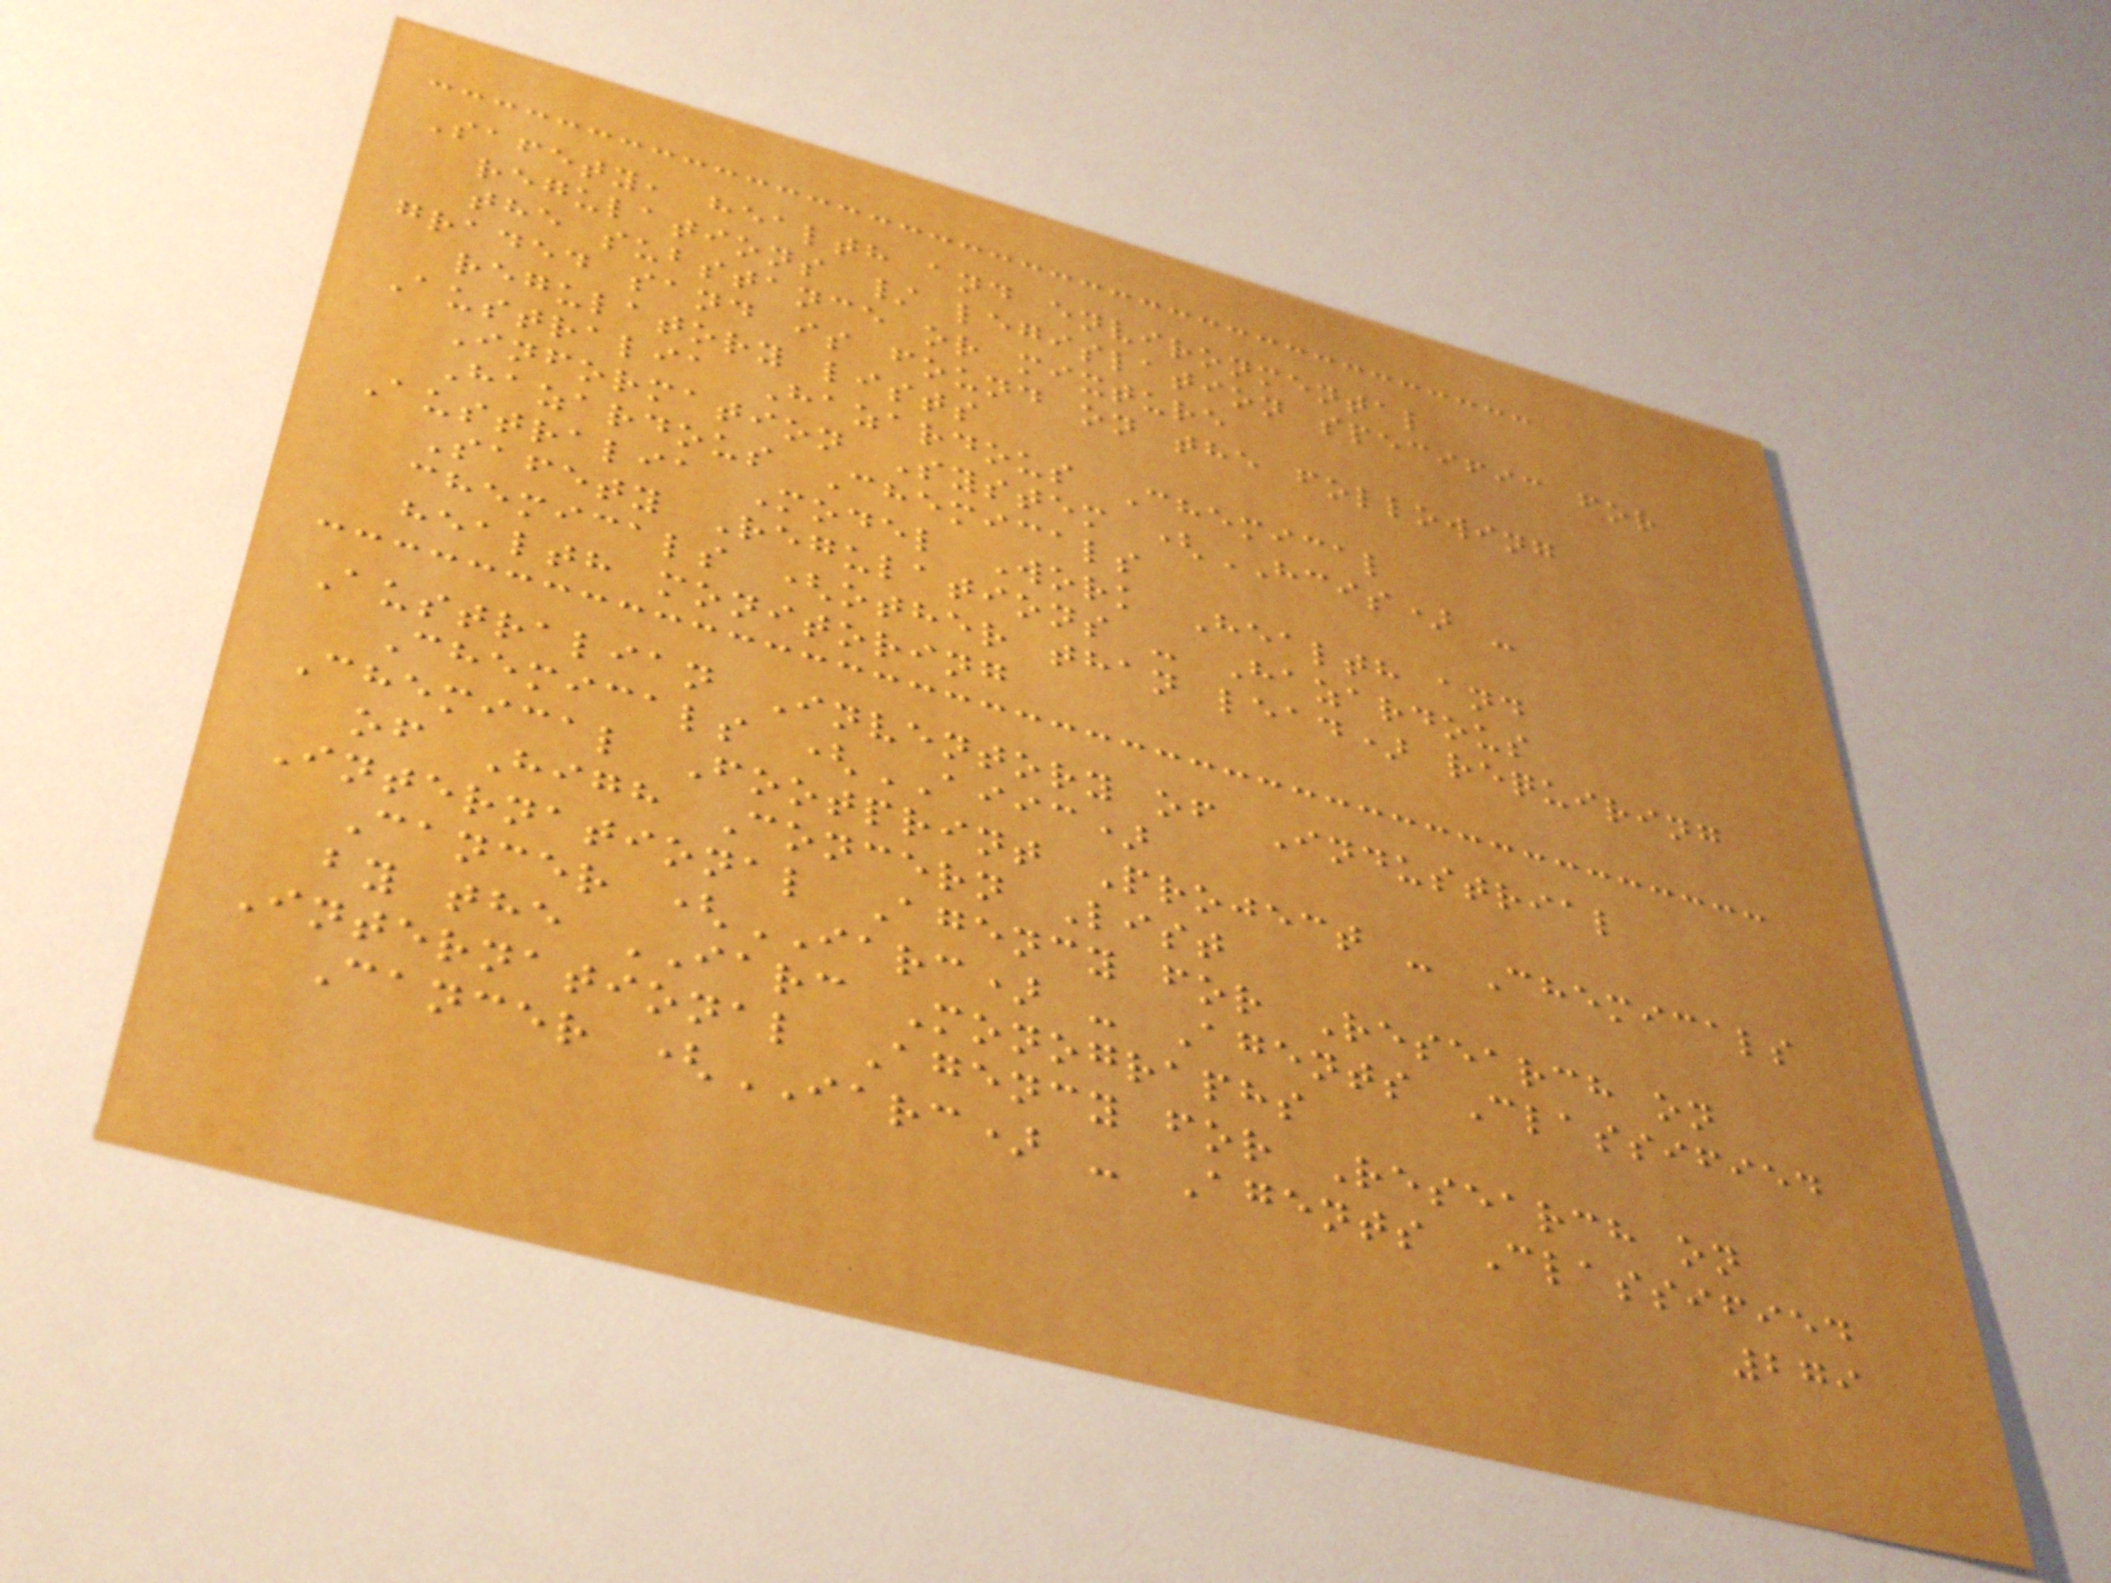Safety, health and environmental
regulations / legislation specific for
the substance or mixture
graded sand is found on the following
regulatory lists
Australia Hazardous Chemical
Information System (HCIS) -
Hazardous Chemicals
Australia Model Work Health and
Safety Regulations - Hazardous
chemicals (other than lead) requiring
health monitoring
Australian Inventory of Industrial
Chemicals (AIIC)
Chemical Footprint Project - Chemicals
of High Concern List
International Agency for Research on
Cancer (IARC) - Agents Classified
by the IARC Monographs
International Agency for Research on
Cancer (IARC) - Agents Classified
279
